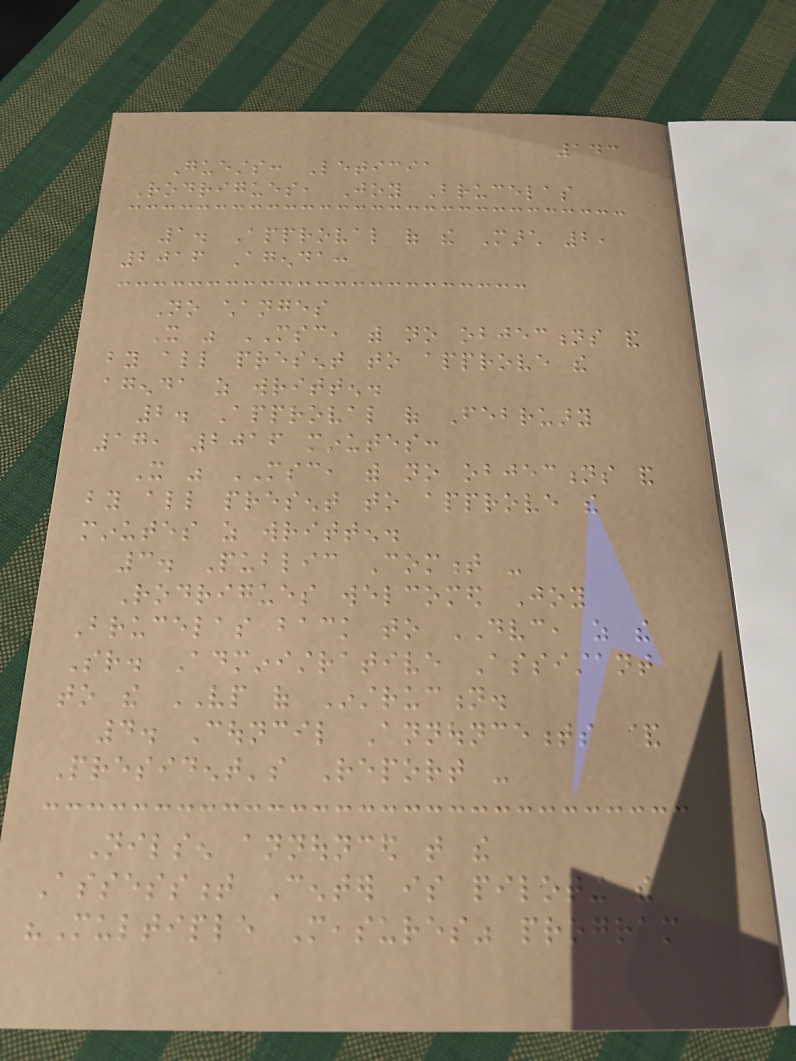143
Guests: Leticia
Rodrigues, Joy Brucelas
1. Approval of the March 2,
2016 Agenda:
No changes
It was MSC, with no objections and
by all present to approve the
agenda as written.
2. Approval of February
17, 2016 minutes:
It was MSC, with no objections and
by all present to approve the
minutes as written.
3. Public Comment -
Rodrigues welcomed Joy
Brucelas back to DVC, as the
Sr. Administrative Assistant
to the VP of Instruction.
4. Council Announcements &
President's Report -
Nilsen announced that the
Assessment Center is piloting the
"Multiple Measures" program
